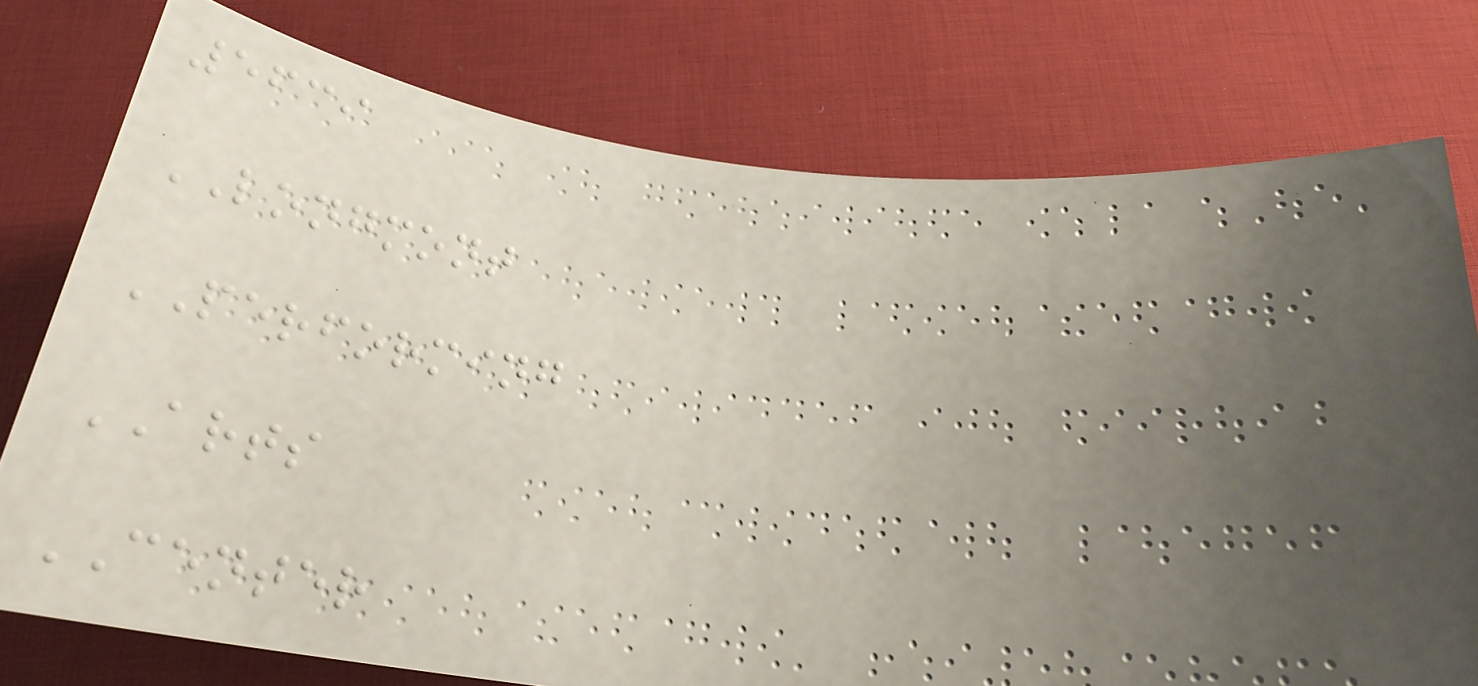5639
LONGMONT
PERFORMING
ARTS
CENTER
